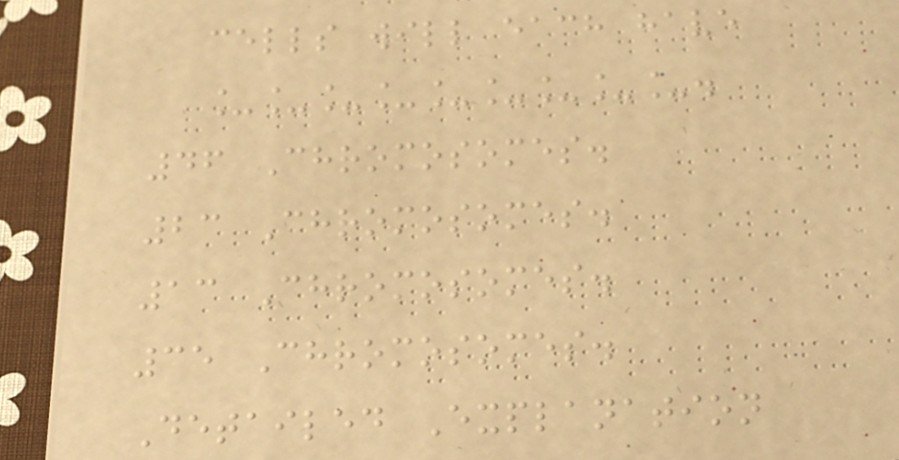cells will each have
_________.
46 Chromosomes.
23 Chromosomes.
13 Chromosomes.
35 Chromosomes.
Detailed Explanation
